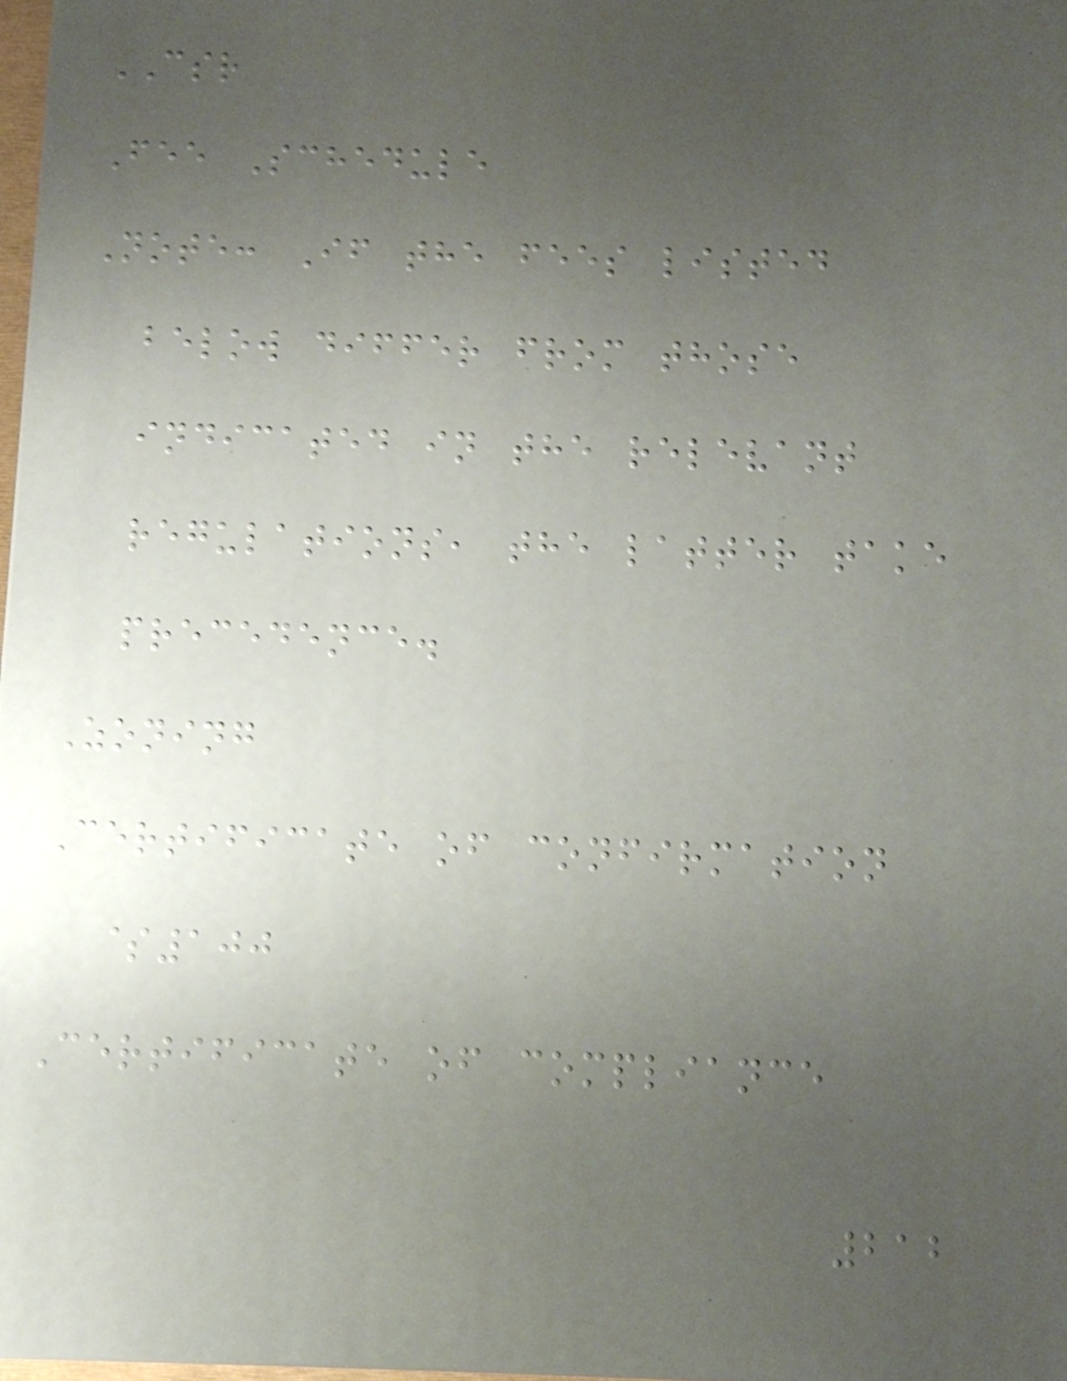CSR
Fee Schedule
Note: If the fees listed
below differ from those
indicated in the relevant
regulations, the latter take
precedence.
Zoning
Certificate of confirmation
$100
Certificate of compliance
212
